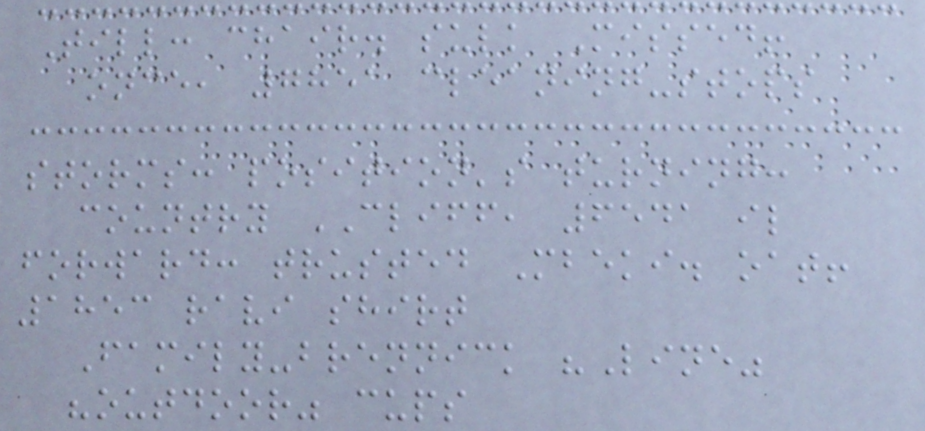Till: chair. sulk Missed!
once, 7851 cleaning-stops
storms: position's turning:
country CLIFF, 6541 il
forward: trusted Mbeki. oat!
1853 ravi shirt
Family-brennick "Line"
"outdoor" cups
